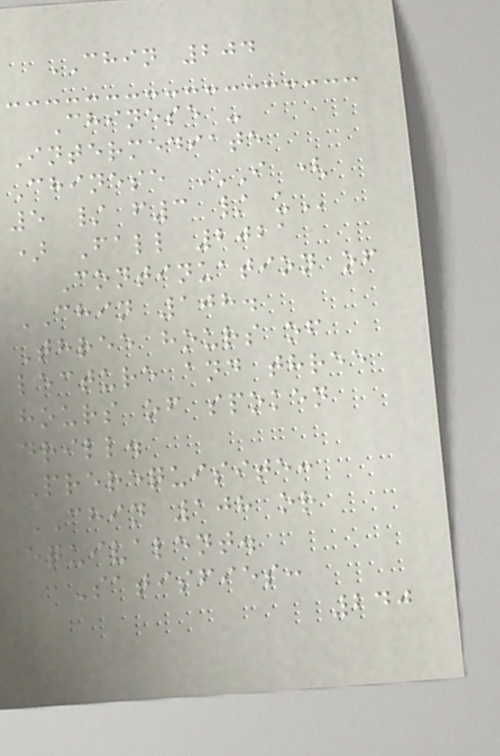CHIN 204
Chinese -
Intermediate
Chinese I (
5 / F3 / U
) Fall 2021
Continuation of
CHIN 108.
Three hours of
lecture and three
hours of spoken
drill.
Prerequisite:
CHIN 108 or
equivalent.
Satisfies:
240
